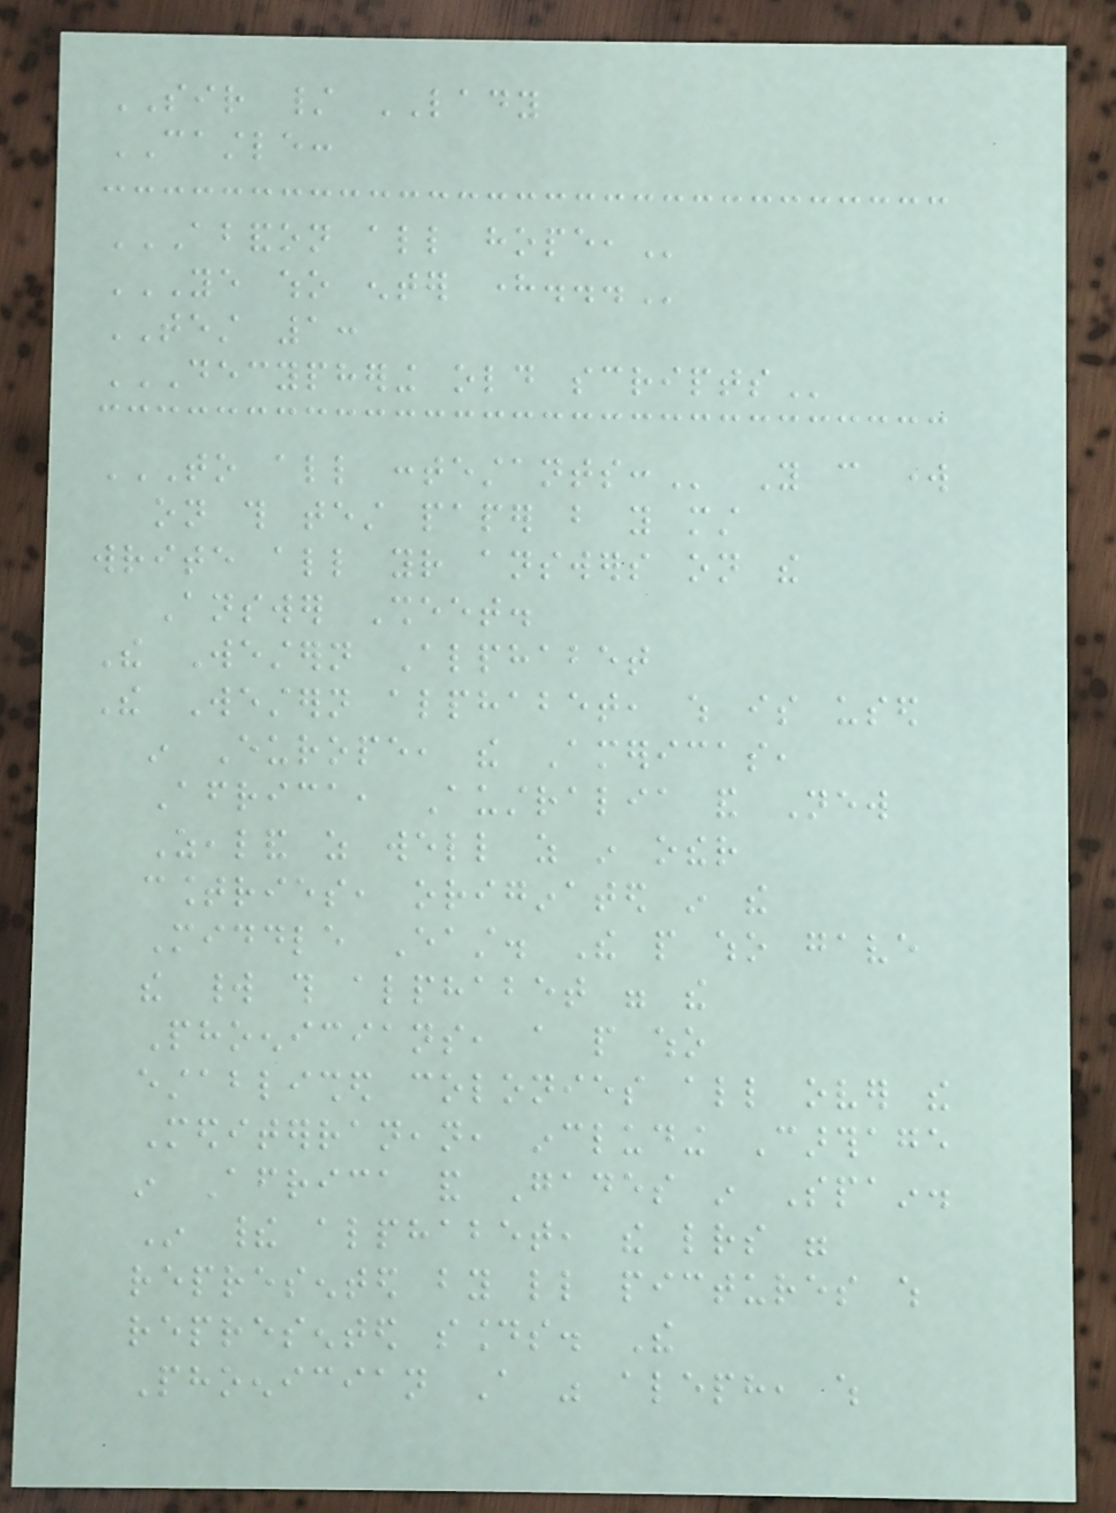SIR / LADY
CASTLE:
ABANDON ALL HOPE,
YE WHO ENTER HERE...
TEST 1:
DECYPHERING OLD SCRIPTS
TO ALL CONTESTANTS: You can work
on this test paper but you must
write all your answers on the
Answer Sheet.
The Western Alphabet
The Western alphabet, which is used
in Europe, the Americas,
Africa, Australia and New
Zealand as well as in other
countries, originated in the
Middle East. The people who gave
the world this alphabet were the
Phoenicians, a people who
established colonies all over the
Mediterranean, including Carthage
in Africa and Gades in Spain.
In their alphabet, the letters were
represented by little pictures which
represented sounds. The
Phoenician A was aleph, which
